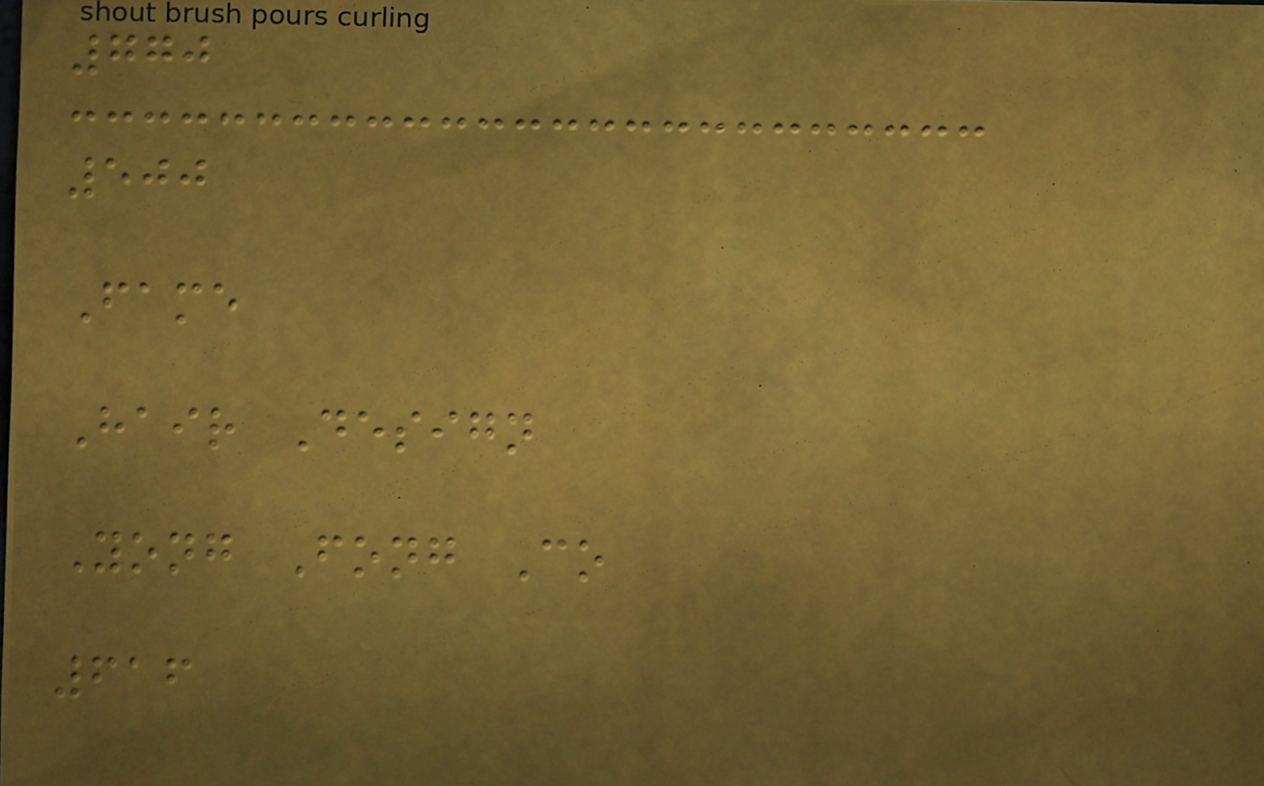770
500
Fame
Hair Design
Yong Fong Co
616
